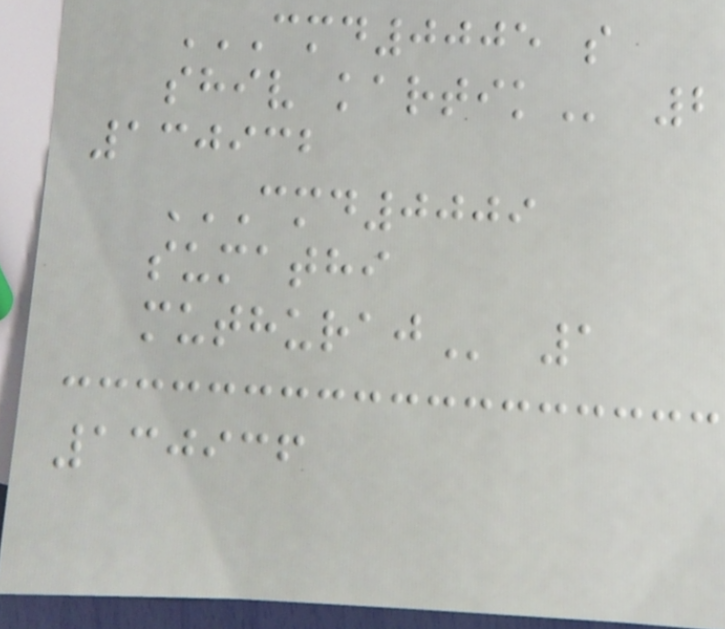CMD0005 S
SHIV KARTIK 2
130932
CMD0009
SUMATHI
MUTHURAJ 1
130936
